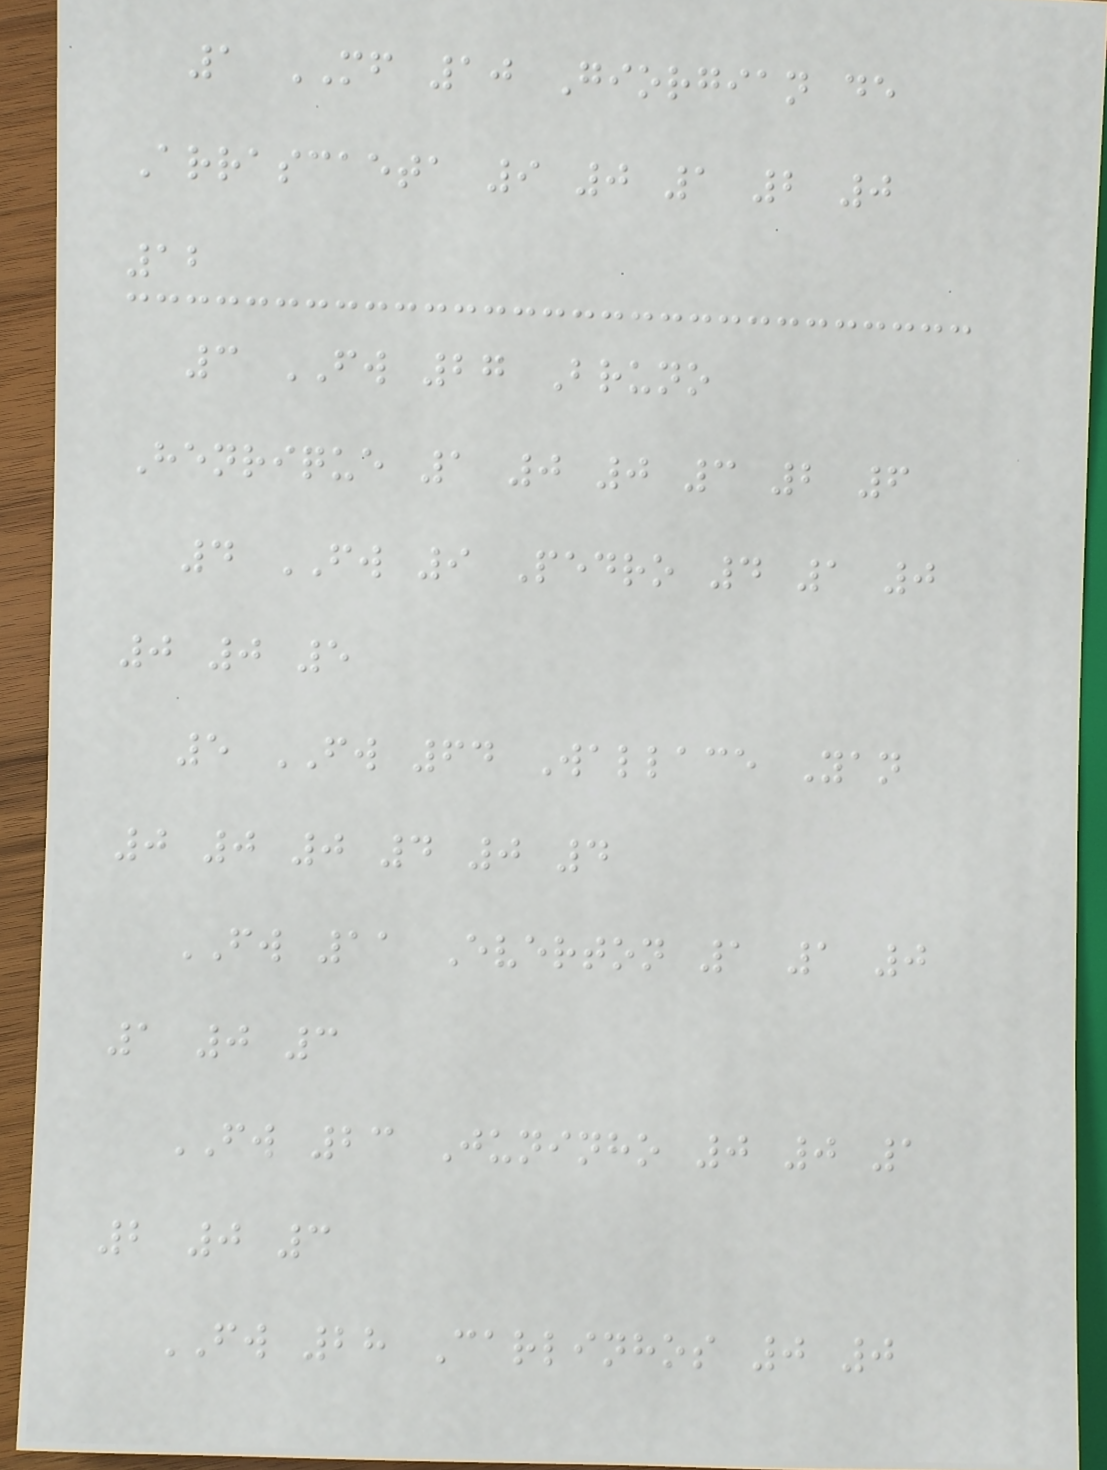1 MF 10 Giorgian de
Arrascaeta 9 0 1 2 0
12
3 FW 27 Bruno
Henrique 1 0 0 3 2 6
4 FW 9 Pedro 4 1 0
0 0 5
5 FW 64 Wallace Yan
0 0 0 4 0 4
FW 11 Everton 1 1 0
1 0 3
FW 23 Juninho 0 0 1
2 0 3
FW 28 Carlinhos 0 0
